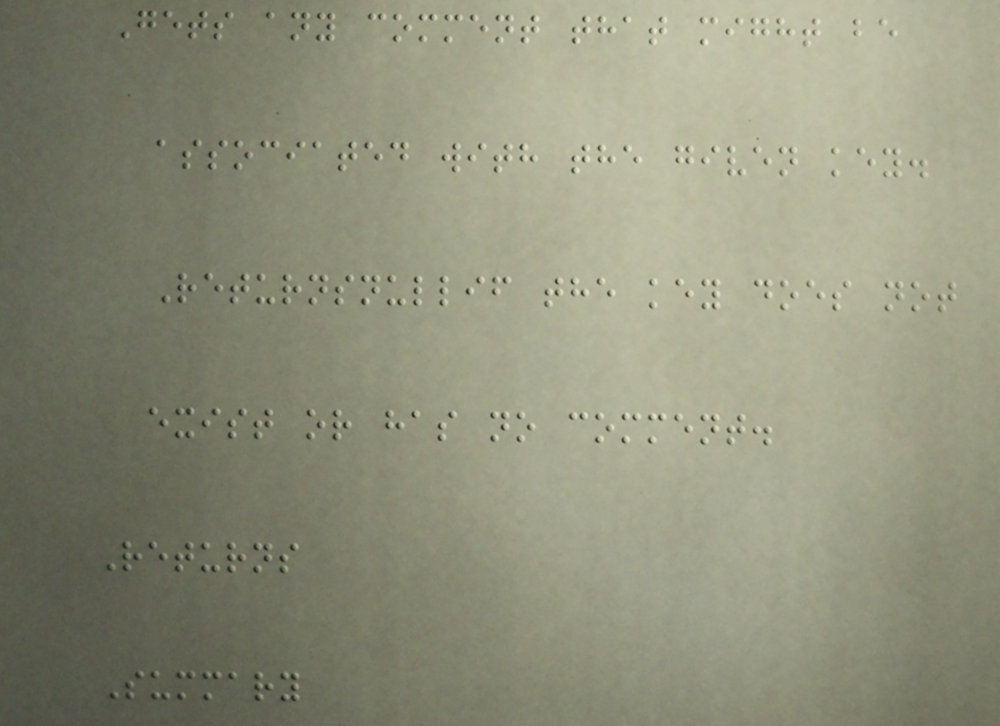Gets any comment that might be
associated with the given key.
Returnsnullif the key does not
exist or has no comment.
Returns
Summary
